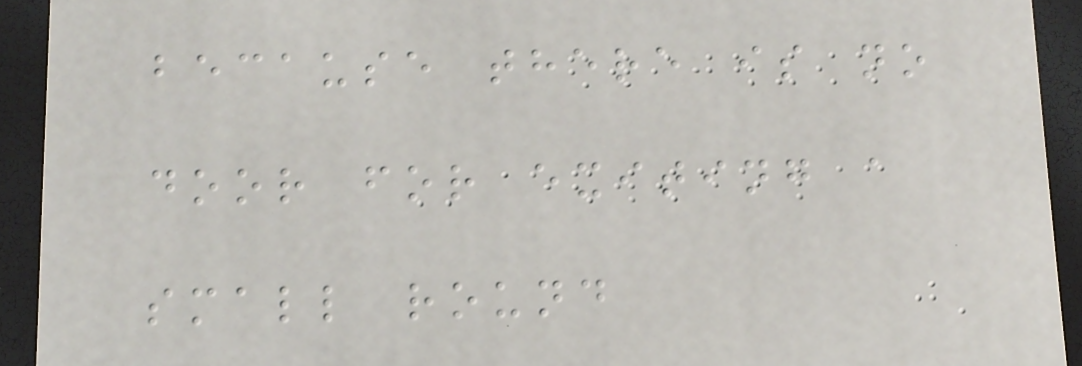because there is no
door for exiting a
small round
